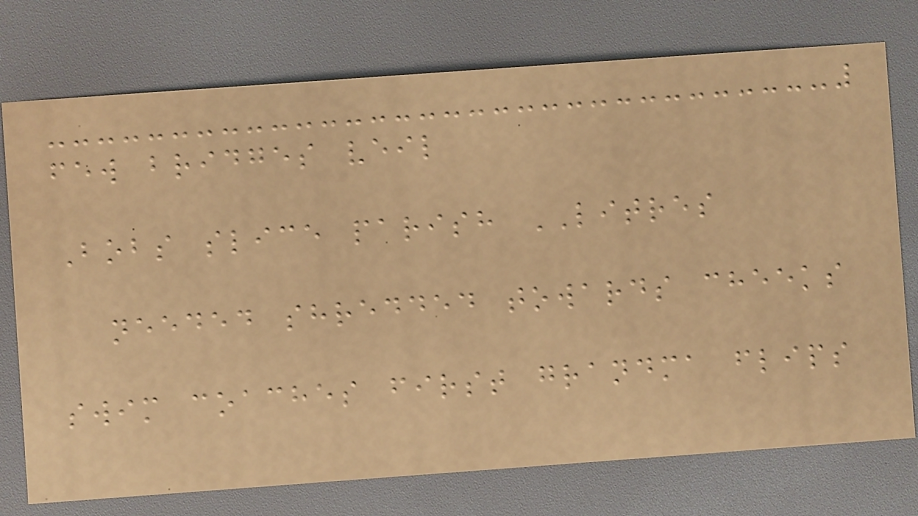few bridges veil
Bobs slice parish LITRES
needed shredded towards cheeks
swim coaches first grandma flips
